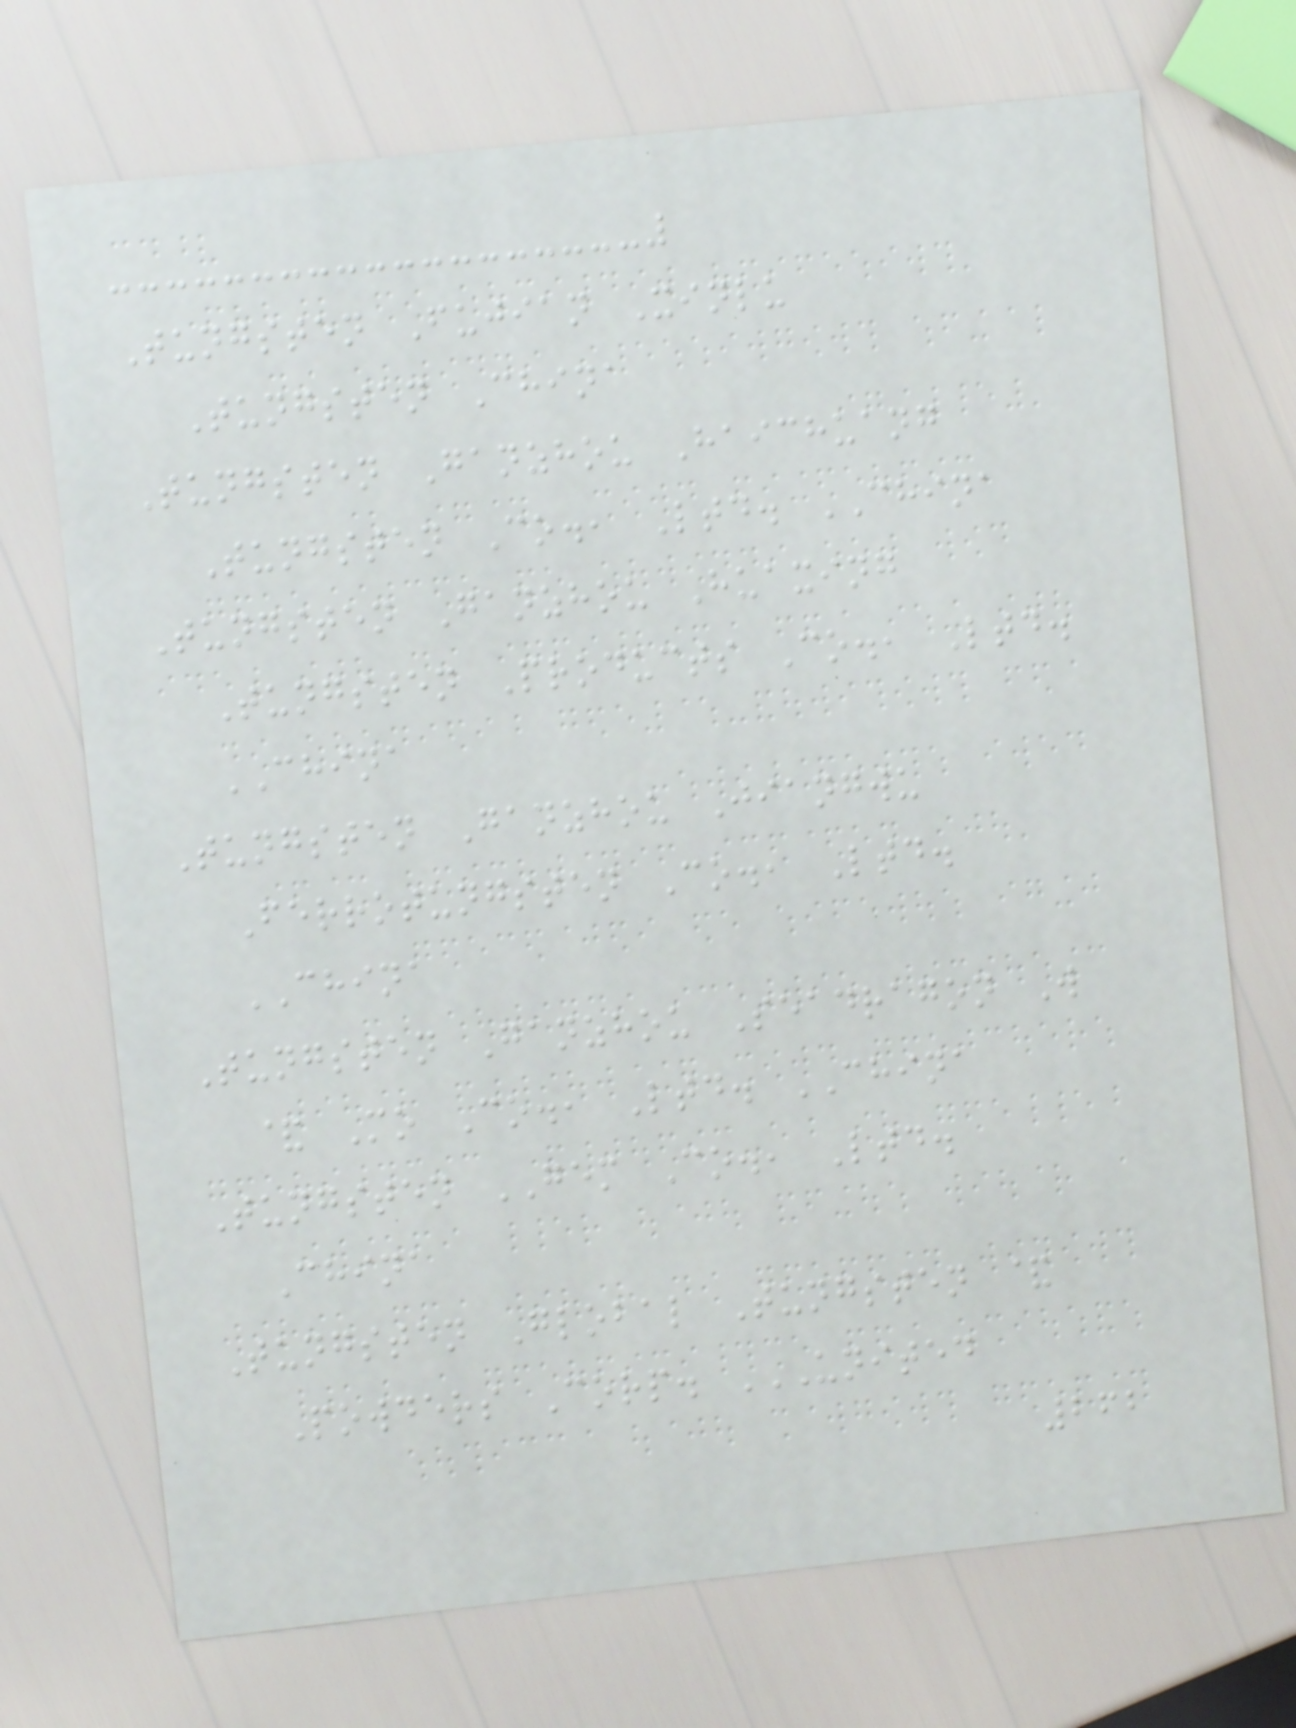Tungsten Fujian Xinlu
Tungsten China
Tungsten Ganzhou Haichuang
Tungsten Co., Ltd. CHINA
Tungsten Ganzhou Huaxing
Tungsten Products Co., Ltd.
CHINA
Tungsten Ganzhou Jiangwu
Ferrotungsten Co., Ltd.
CHINA
Tungsten Ganzhou Seadragon W
& Mo Co., Ltd. CHINA
Tungsten GEM Co., Ltd.
China
Tungsten Global Tungsten &
Powders Corp. UNITED
262
